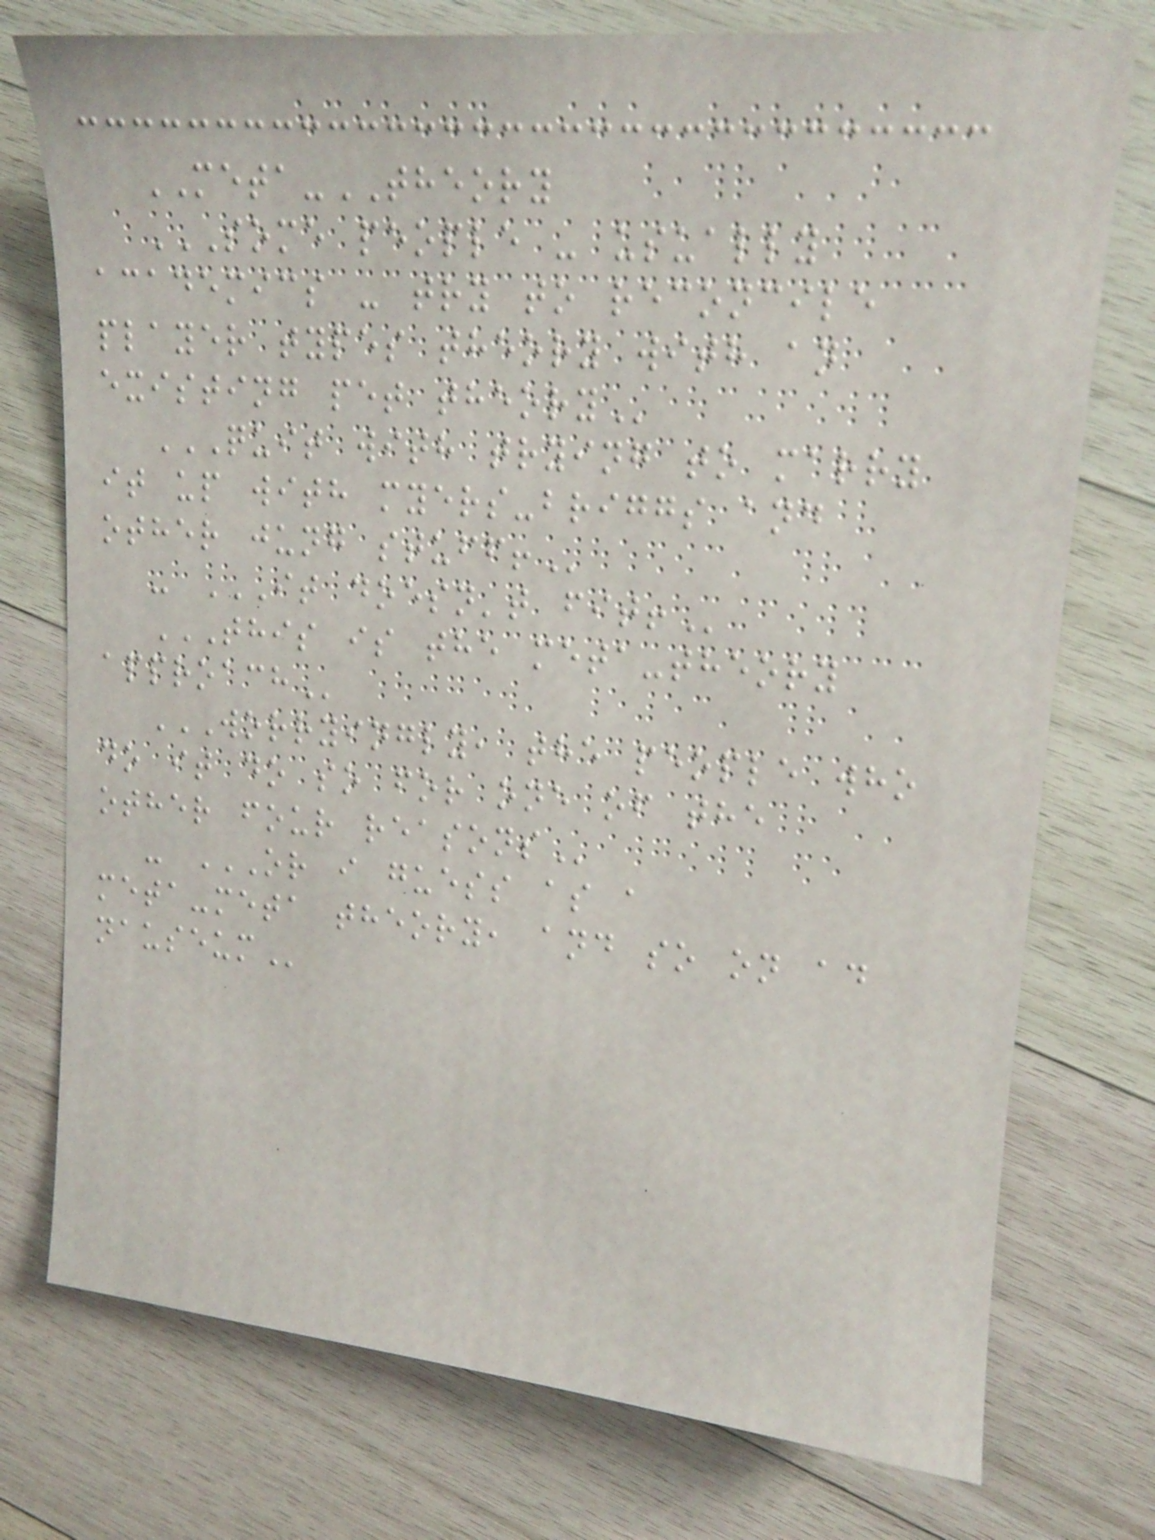META-THEORY
SOME PEOPLE - USUALLY
ACADEMICS - TRY TO RECONCILE
PLAYER TYPES THEORY WITH AN
EXISTING PET THEORY
QUIT WITH TRYING TO MARRY
IT UP WITH MYERS-BRIGGS AND
OTHER JUNG STUFF!
- IT DOESN'T FIT!
THIS IS THE META-THEORY
APPROACH
WORRYINGLY, THE PEOPLE WHO
DO IT DO SO FOR ONE OF THE
OTHER FOUR REASONS
- OR I GUESS AS A
META-META THEORY, AND SO ON AD
NAUSEUM
